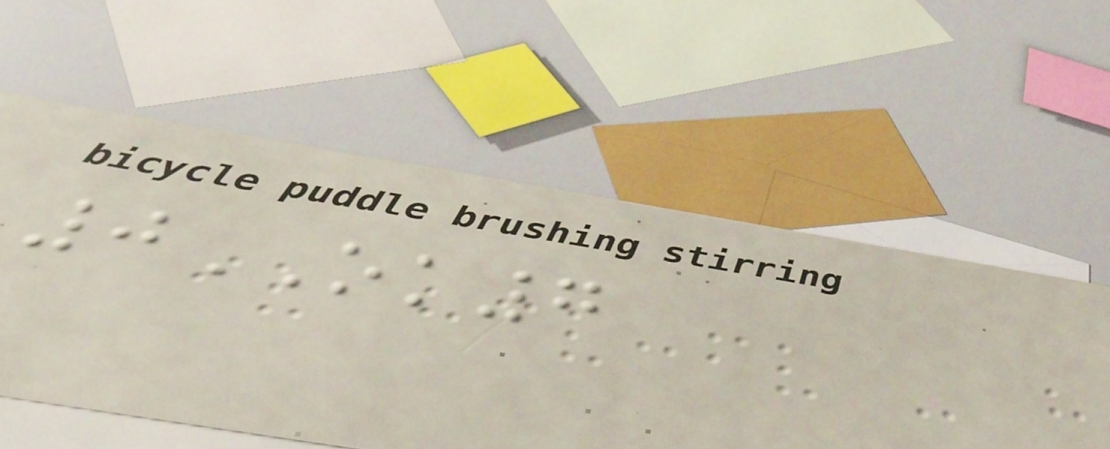0OK7
